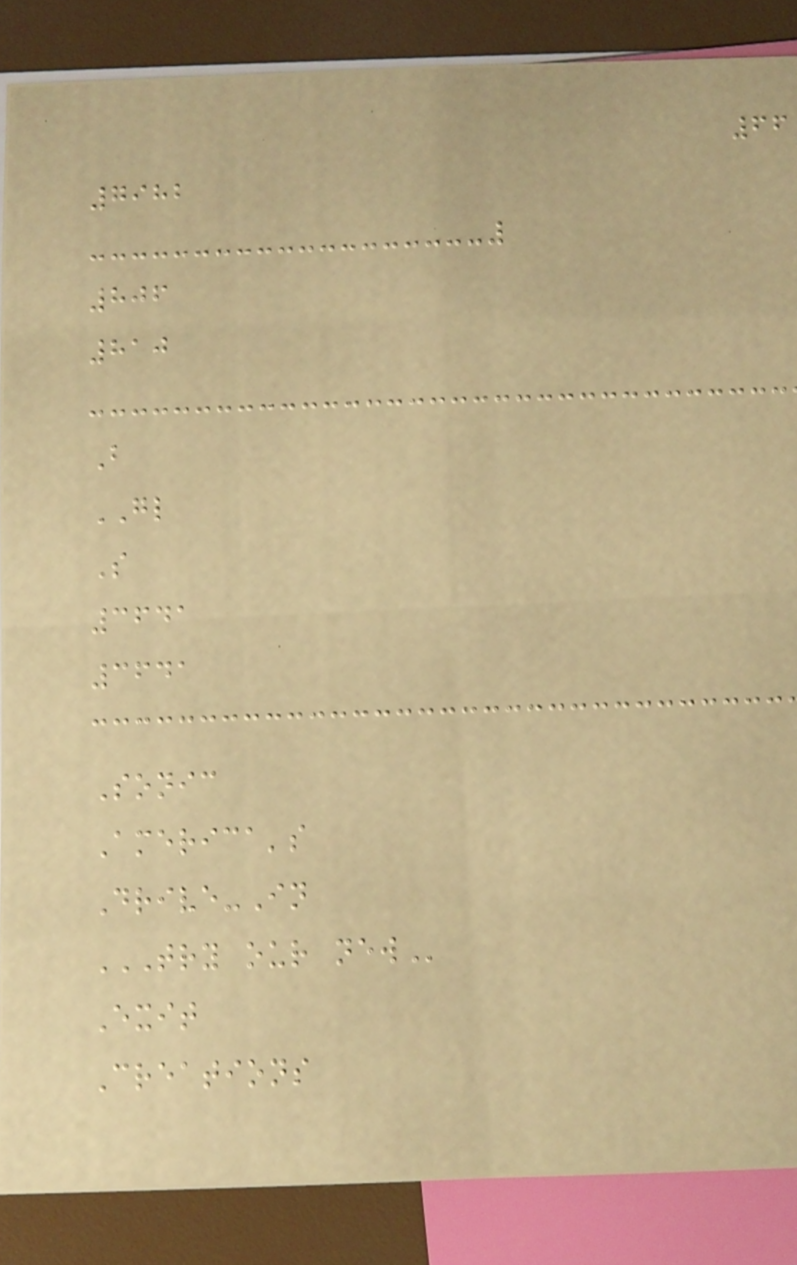66
7982
806
810
B
GL
S
3641
3641
Sonic
America's
Drive-In
TRY OUR NEW
Exit
Creations
